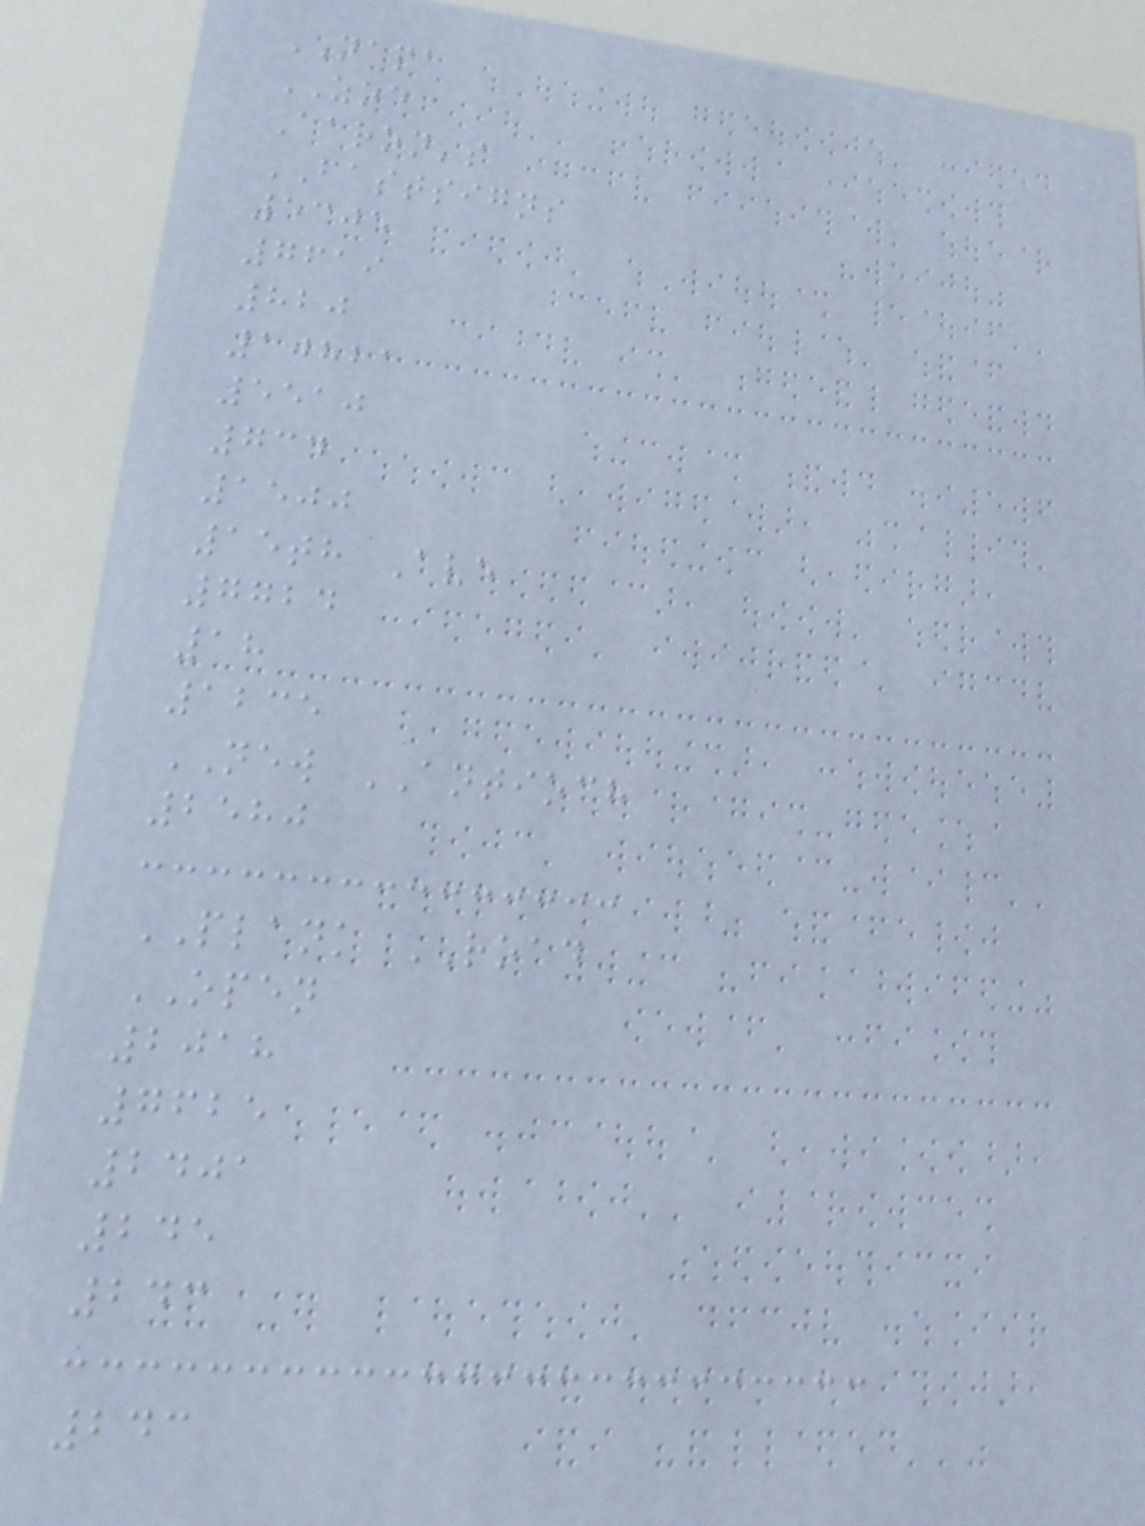NAPA
ZOE
Aaron's
FASTSIGNS
5305
7619
820
10821
5510
734
1500
15th Ave
7724
18
1235
NEW ANTIOCH
2580
PLANK ROAD
OPEN
2018
7625
2401
245
243
243
